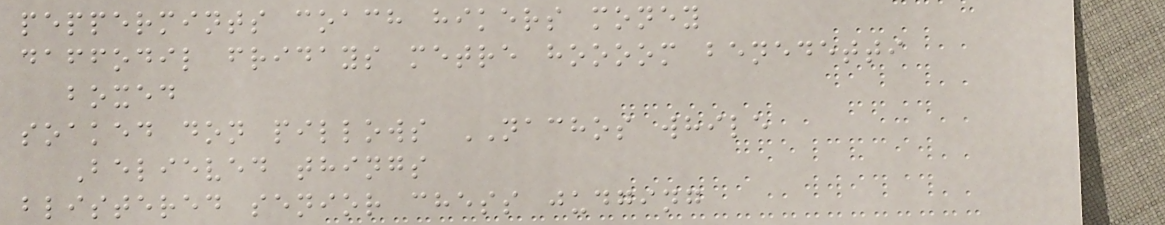peppermints coach hikers money
daffodil fridays metre hoooom benedetti
boxed
soaked don pillows NACHOS while
Believed things
blistered senior chess judging
